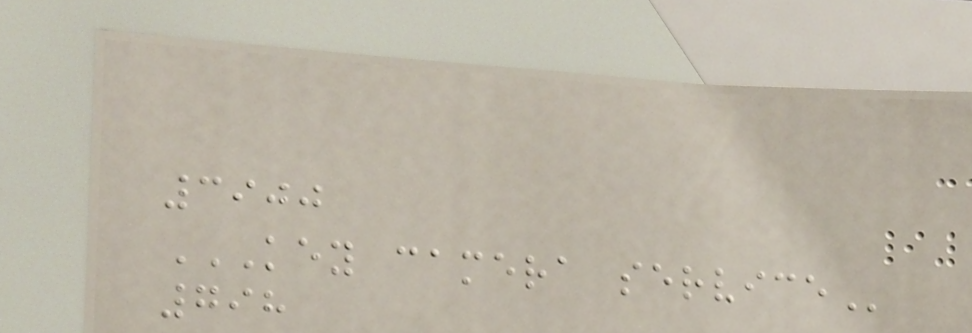3900
KEY CAMERA SERVICE
798
